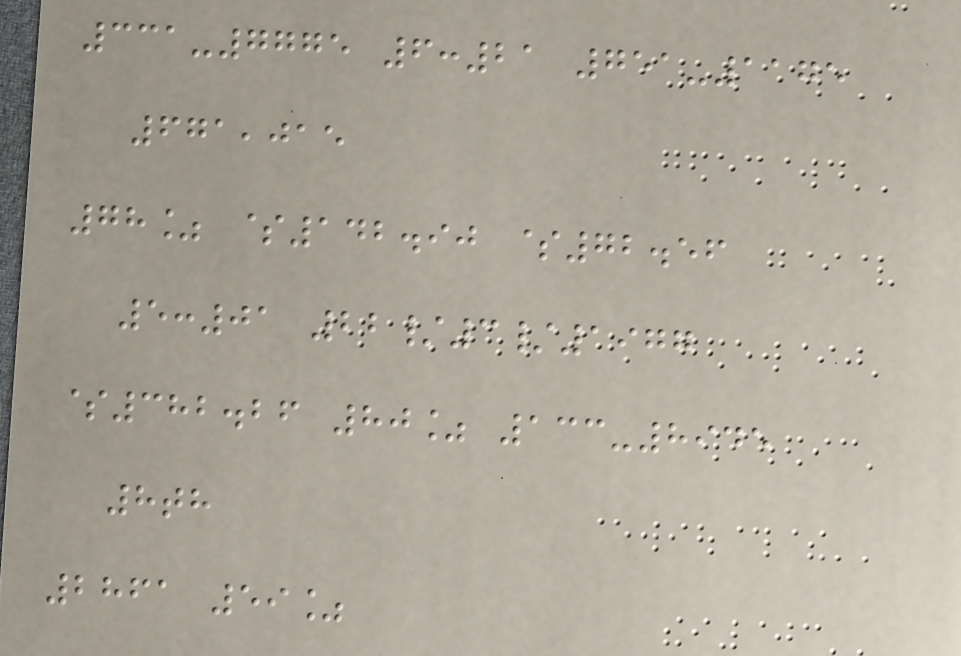331-7775 6:21 751-1175
671,015
78% $142.90 $72.56
5:01 22/3/1977
$382.26 80% 133-8945
8th
2861 59%
